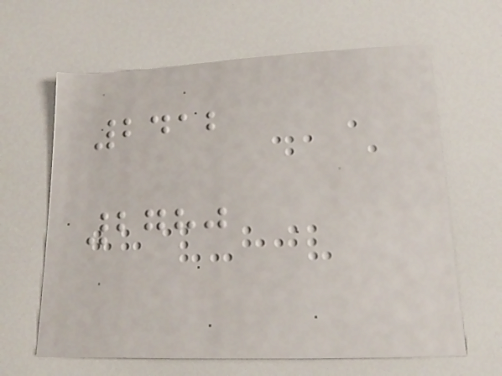2412
2780
